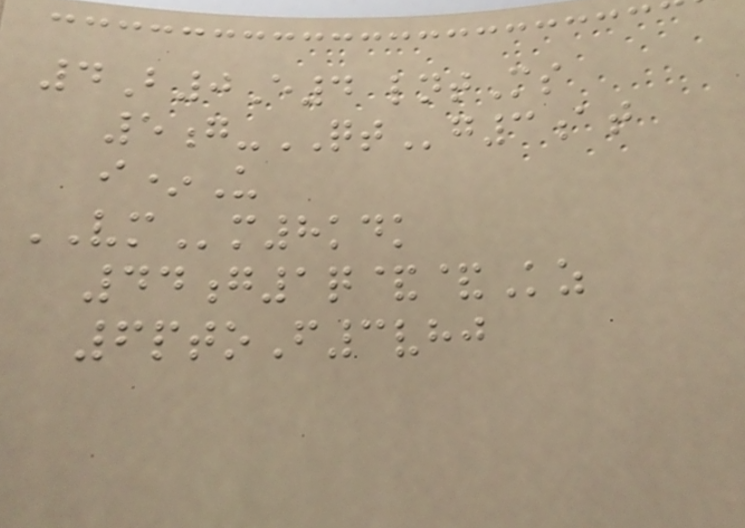4B0E4 lntMs
5g-QTg3at
i*U
VMm8kdk
44g1q&&Kz
6ptoF3vhj
